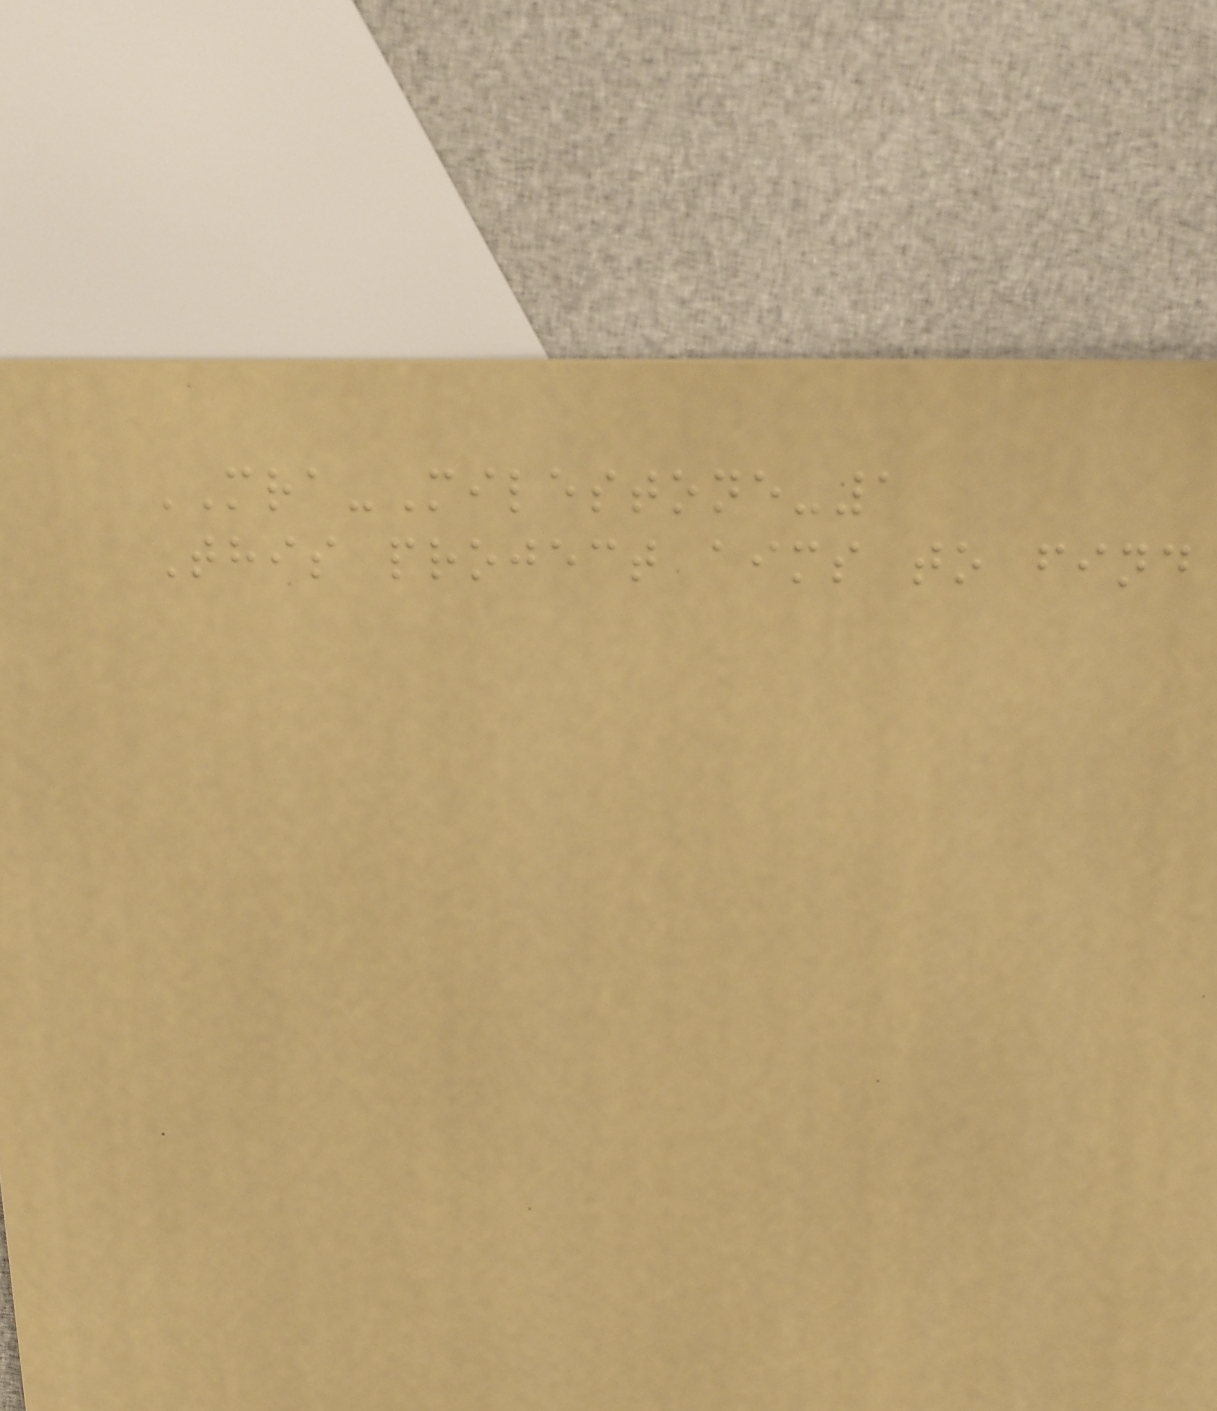MRA-Milestone-1
This project aims to find
